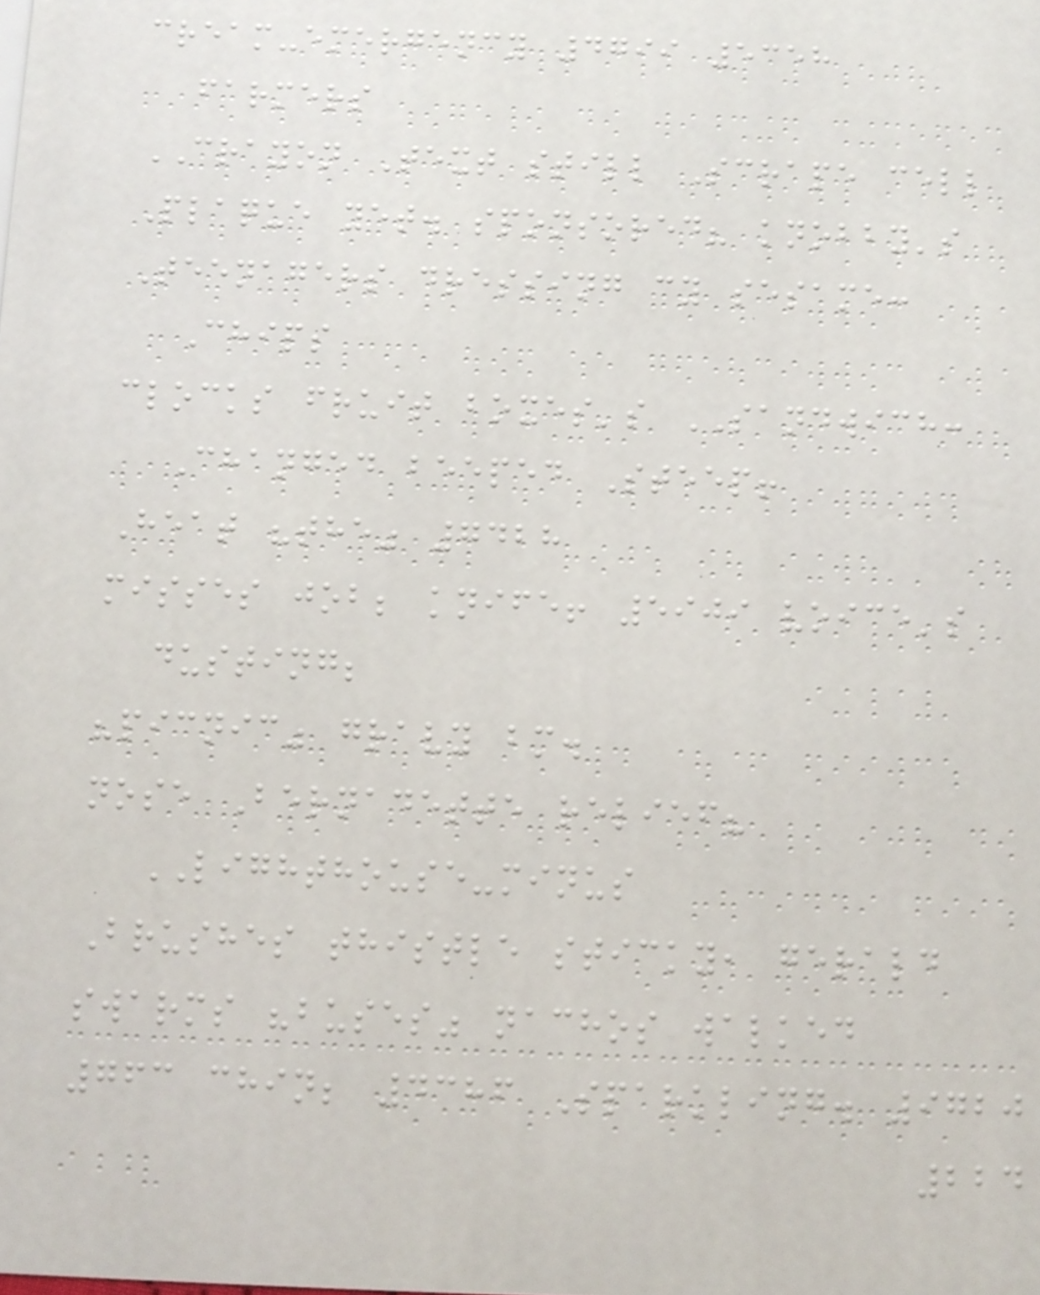cream-emergency 4799 5358
farmers
CRAYON Text still Scrape cell
Plaque yet. sponsored? knobby's
Teenagers dressing cy sesame:
Chips
clocks fruit boxes's SANDWICH:
Changed beeped Steep!
Heat "the" 7428
misses job; knife! 5909 voice's
dusting;
"picnic" gravy bm.
nose Bernadette relief?
LIGHTHOUSE-minus
Brushes thistle sticky, gerald
swarms "buses" nachos walked
763 chin; 4386 Sparkling. 9720
224
